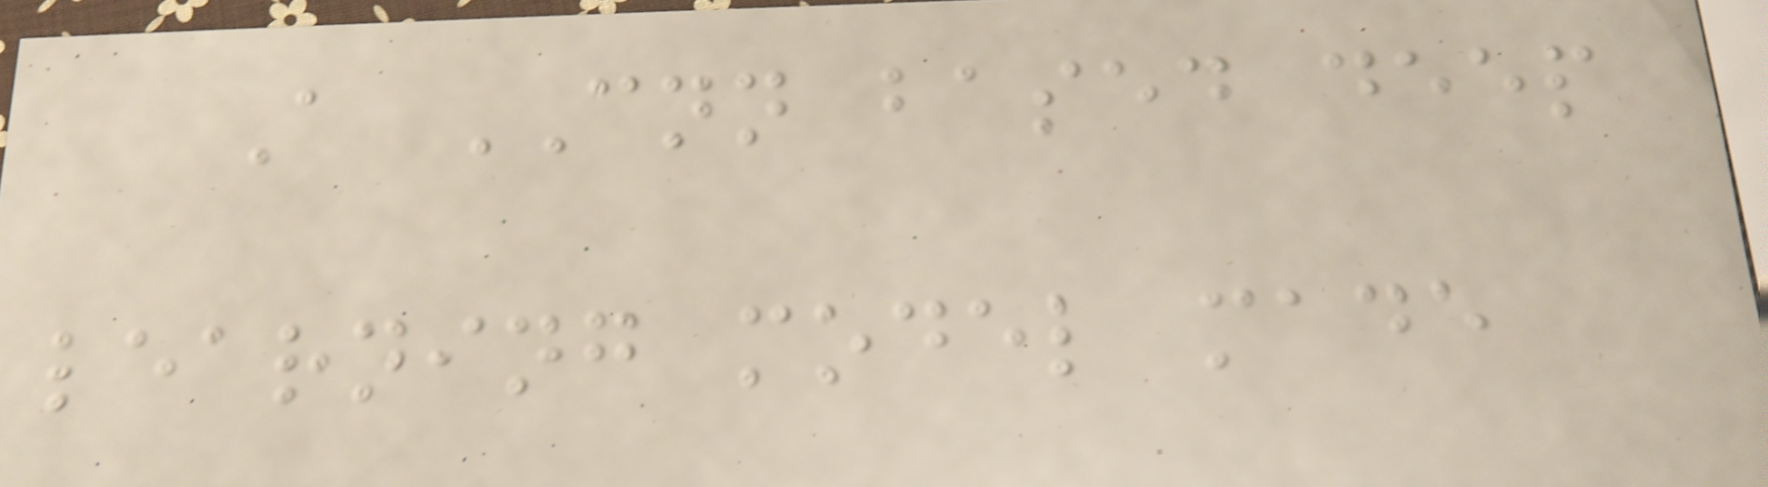A CNN based deep
learning model made
